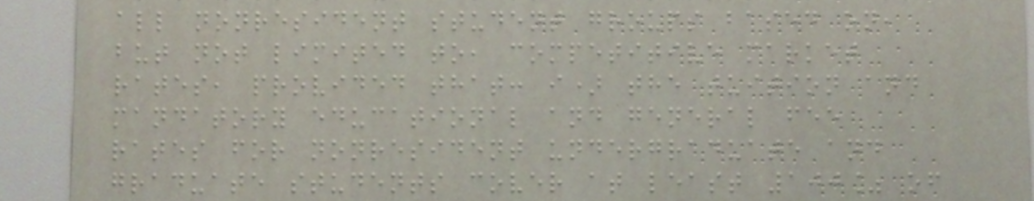all nonresident student groups based on,
but not limited to, competitive market
rates, provided that: i) the tuition and
mandatory educational and general fee
rates for nonresident undergraduate and
graduate students cover at least 100% of
